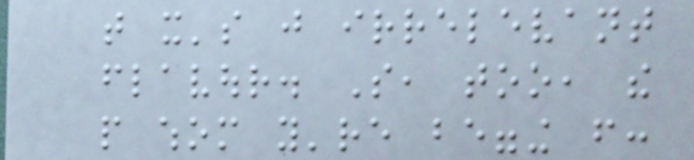that it's just irrelevant
flavour. So, too, the
people whom you're begging from:
